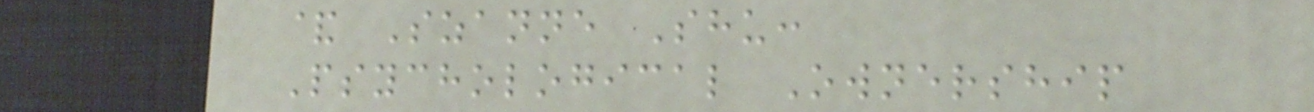& Szanne Shu:
Psychological Ownership
